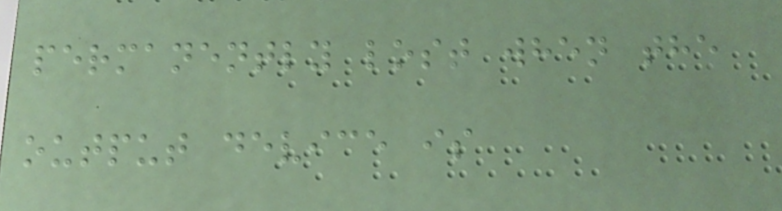permanently lost when the
output device is
